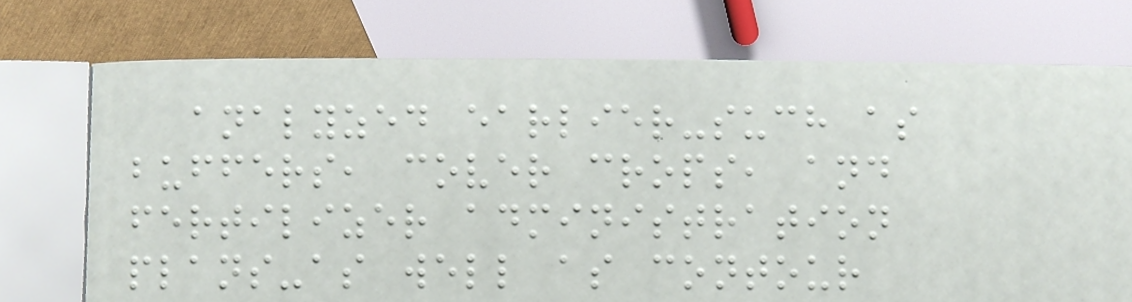analyzed earlier-such as
buffers, cover crops, and
fertilizer administration
plans-as well as contour
